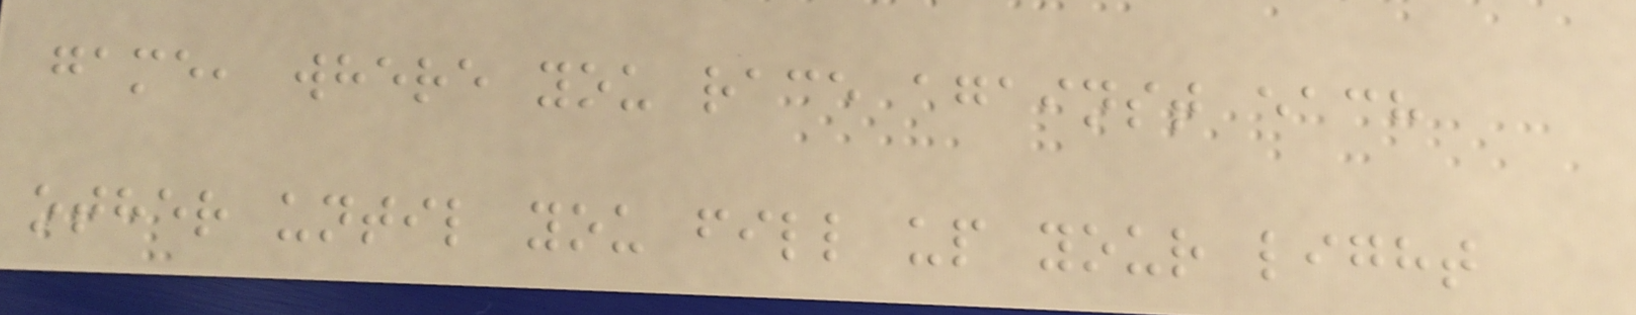game, where you race against each
other until you fill up your light
